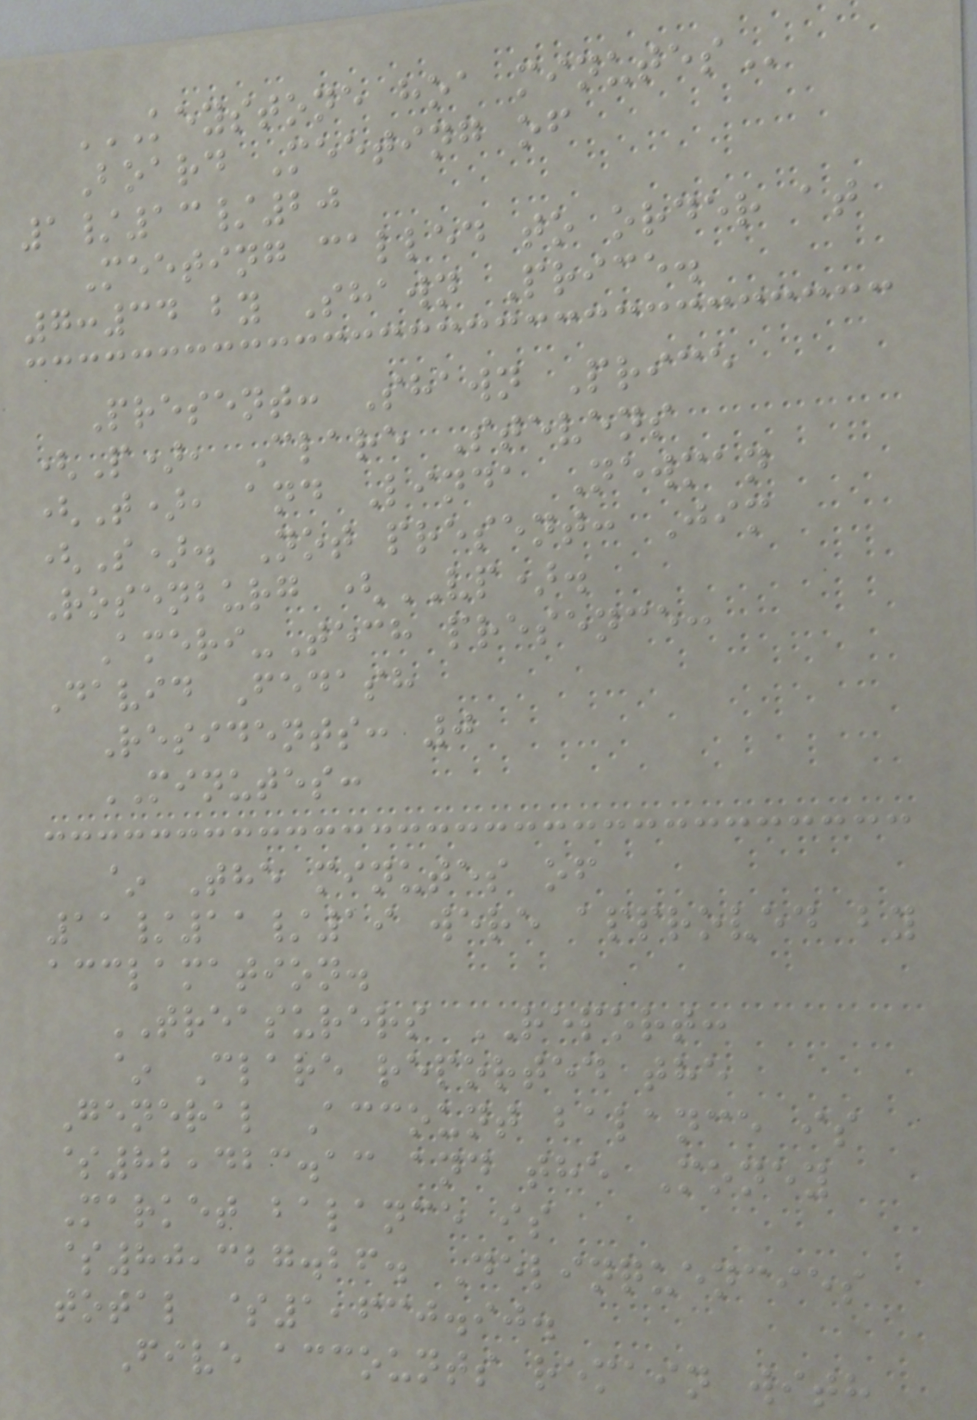KEYSTONE HOA MINUTES
Board Meeting of
1/13/20
Meeting called to order at
7:34 by Shawn Price.
Present: Shawn Price
(P), Clare Stevens
(T), and Linda Newman
(S). Not present: Jim
Rosenburg (VP).
Ameri-Tech presence:
David Fedash
Residents: 0
MINUTES:
~ The minutes of
11/11/19 were approved by
acclamation.
TREASURERS REPORT:
~ Clare reported the
General Account balance is
$82,423.13 and the Money
Market balance is
$80,327.26. Delinquencies
total $1,630.90.
Five accounts remain with
